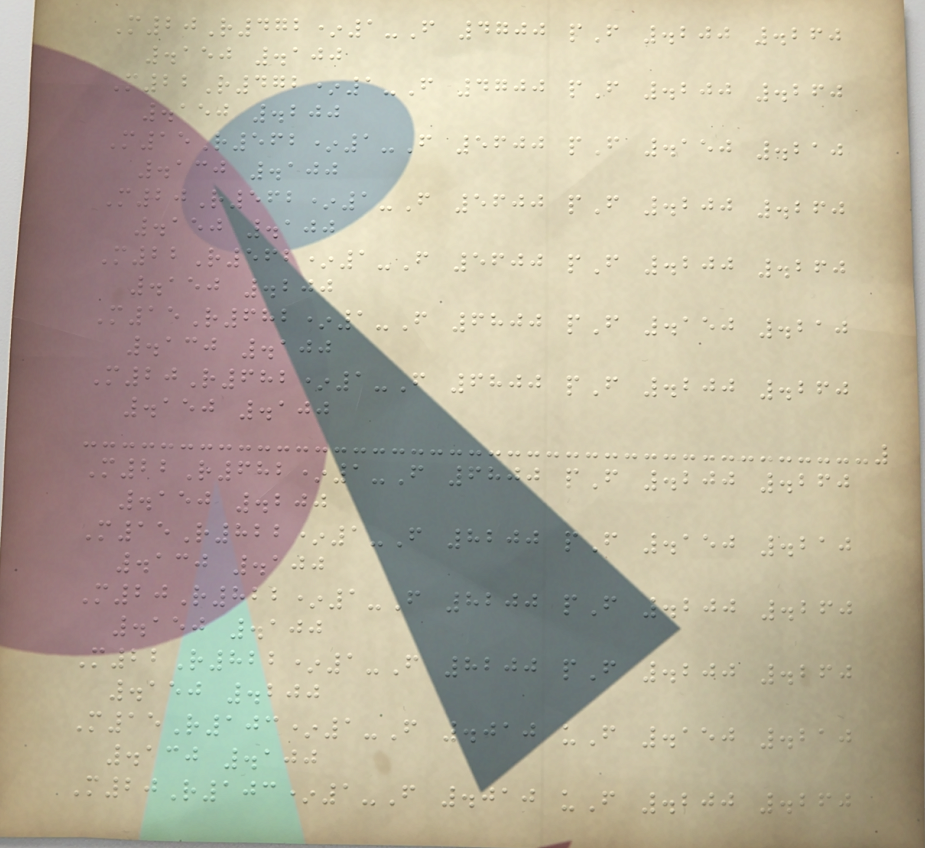M20R472*1-F 4700 pF .200 .260
.150 .100
M22R472*1-F 4700 pF .200 .260
.150 .200
M15R562*1-F 5600 pF .150 .210
.130 .100
M20R562*1-F 5600 pF .200 .260
.150 .100
M22R562*1-F 5600 pF .200 .260
.150 .200
M15R682*1-F 6800 pF .150 .210
.130 .100
M20R682*1-F 6800 pF .200 .260
.150 .100
M22R682*1-F 6800 pF .200 .260
.150 .200
M15R822*1-F 8200 pF .150 .210
.130 .100
M20R822*1-F 8200 pF .200 .260
.150 .100
M22R822*1-F 8200 pF .200 .260
.150 .200
M15R103*1-F .010 uF .150 .210
.130 .100
M20R103*1-F .010 uF .200 .260
